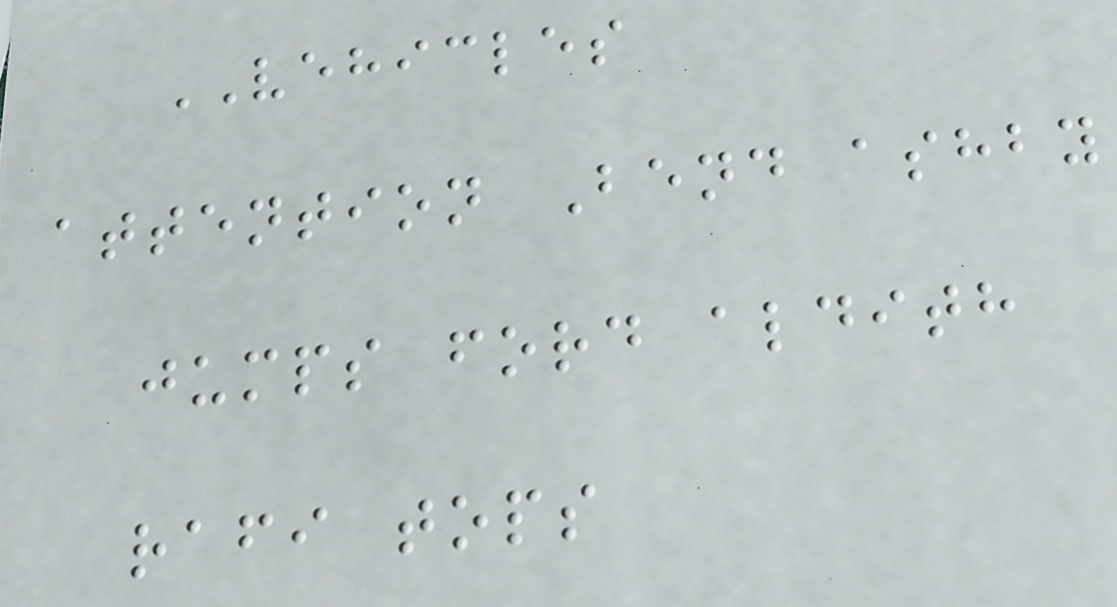VEHICLES
attention Bend ashby
jumps ford aldith
rafi tops
